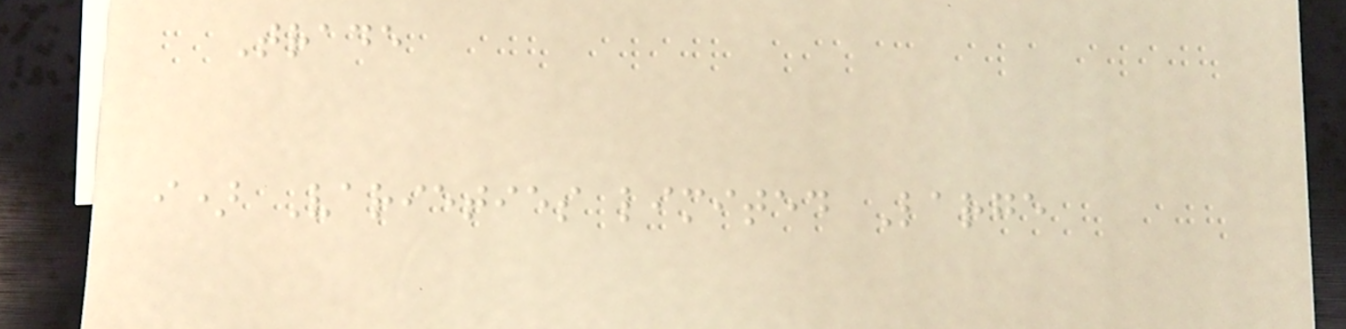Trade
i) Varieties limited Large
